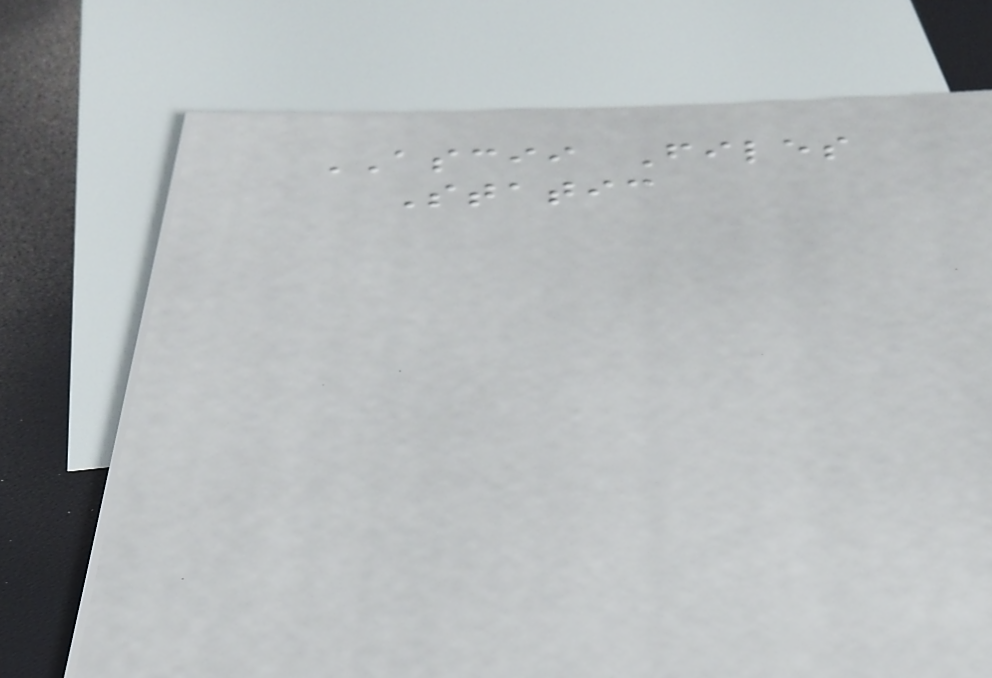ASCII Files
Static
